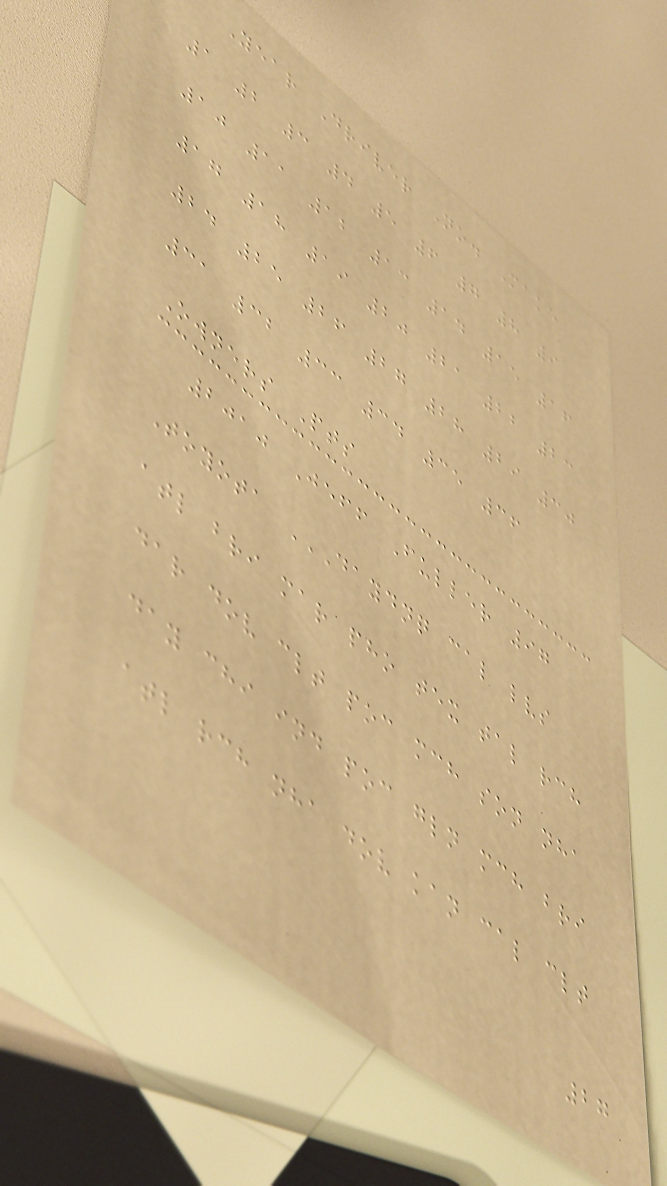Year Driver No. Make
1 2 3 4 5 6 7 8 9
10 11 12 13 14 15 16
17 18 19 20 21 22 23
24 25 26 27 28 29 30
31 32 33 34 35 36
Owners Pts
2010 Jeff Fuller 97
Toyota DAYDNQ CAL LVS
ATL BRI MAR PHO TEX TAL RCH
DAR DOV CLT POC MCH SON NHA
DAY CHI IND POC GLN MCH BRI
ATL RCH NHA DOV KAN CAL CLT
27
